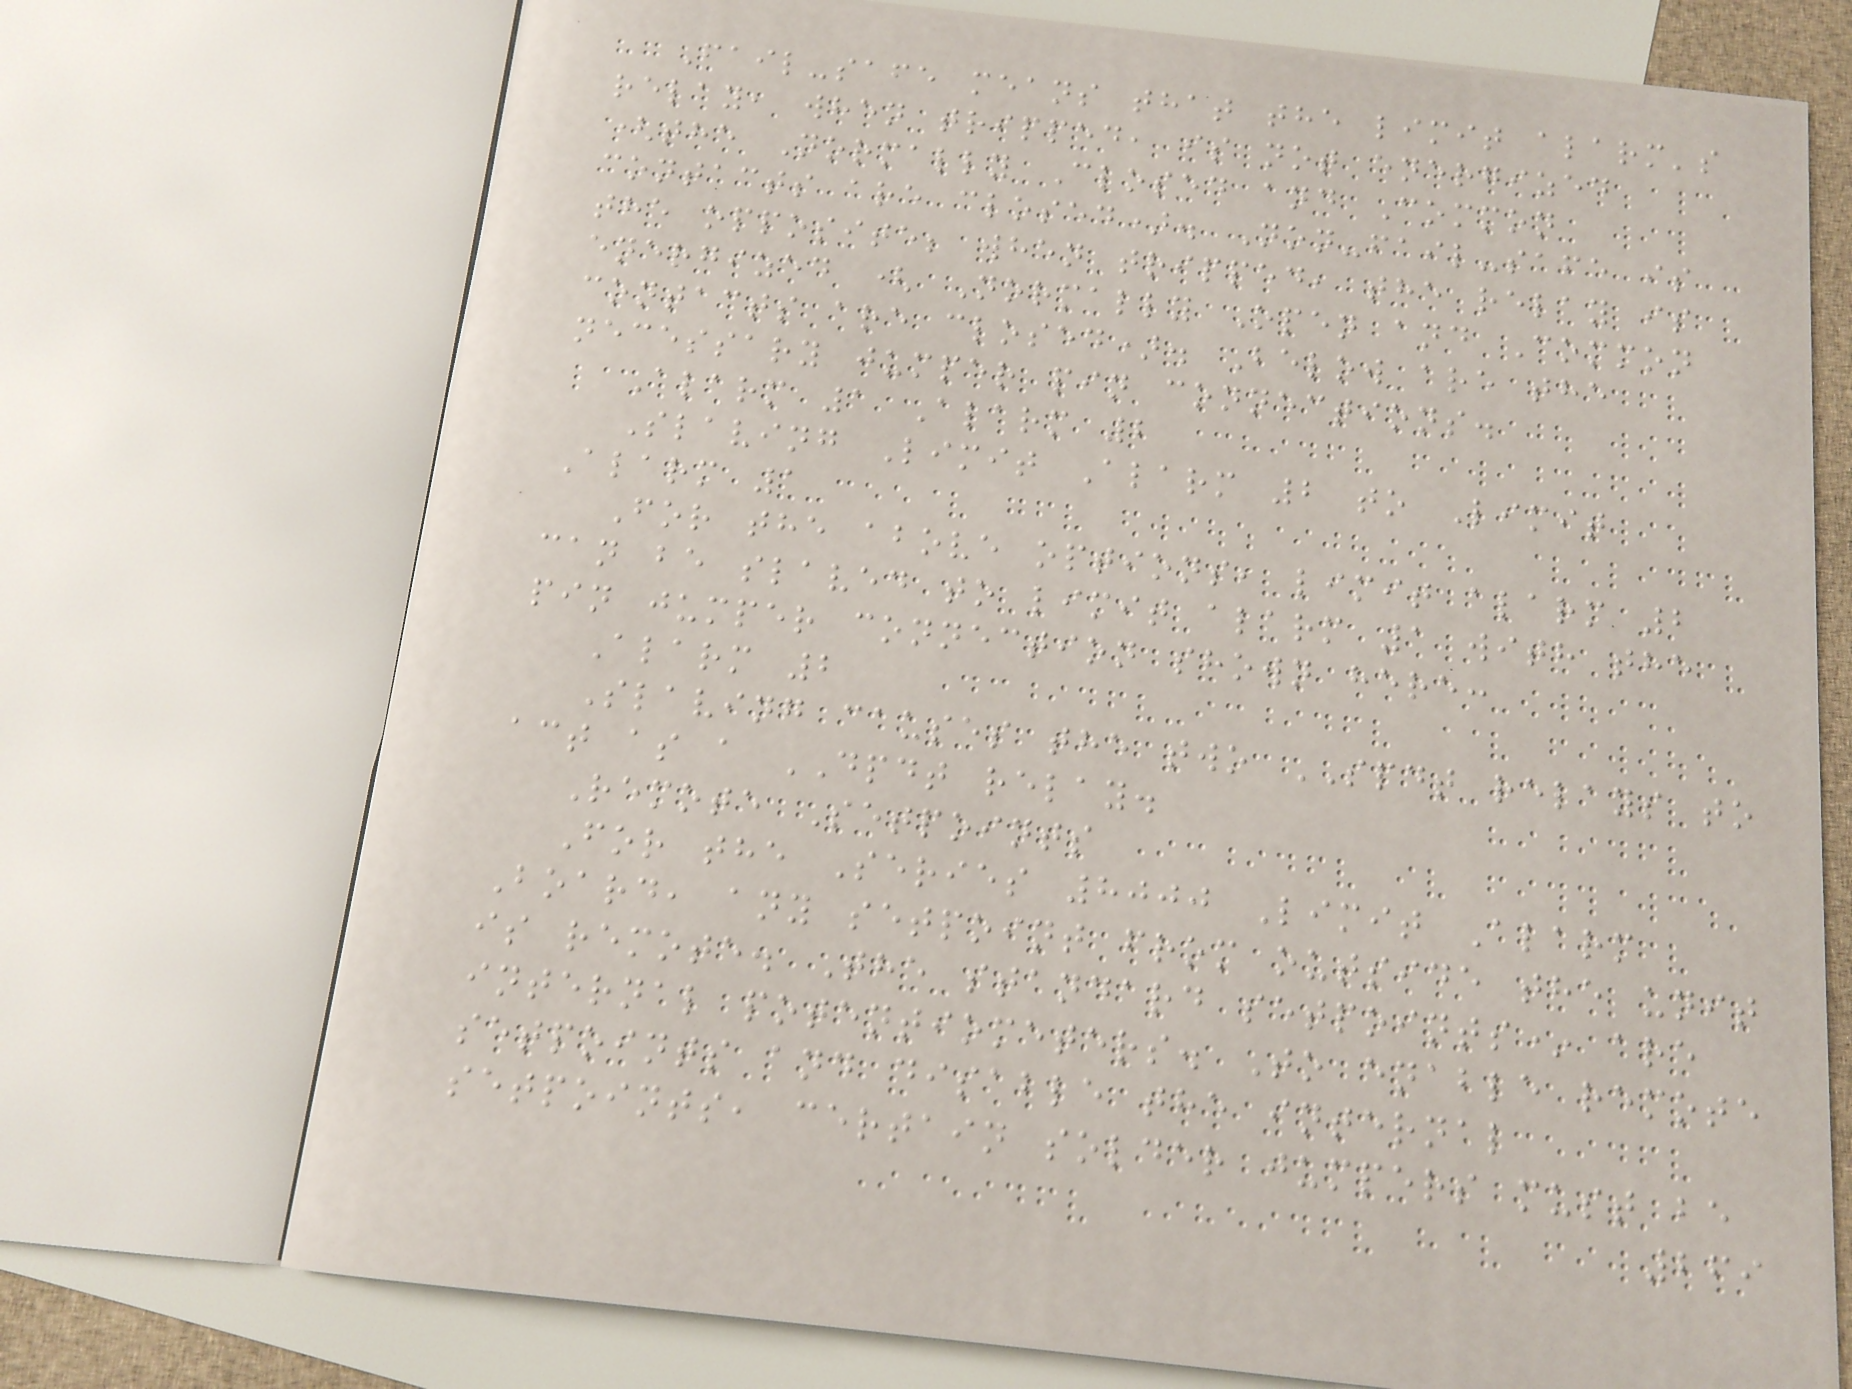Fail-safe means that the limit alarm's
relay, when tripped, is not energized
(the Normally Closed and Common
contacts are closed). Non-fail-safe is
the opposite; when tripped, the relay is
energized ( Normally Open and Common
contacts are closed). Below are the
necessary jumper pin connections.
Alarm 1 Alarm 2
Slaving Limit Alarm 2 to Limit
Alarm 1
For the above options, limit alarm 2
can be slaved to limit alarm 1 with the
pin jumper connection shown here:
Alarm 2
Slaving causes the two SPDT relays to
act as a DPDT relay.
Remote Setpoints
For the Series 8000 Limit Alarm
Board, any setpoint from outside the unit
is remote. The standard setpoints* are
internal potentiometers. To enable remote
setpoints and disable the internal
setpoints, certain solder jumpers must be
269
